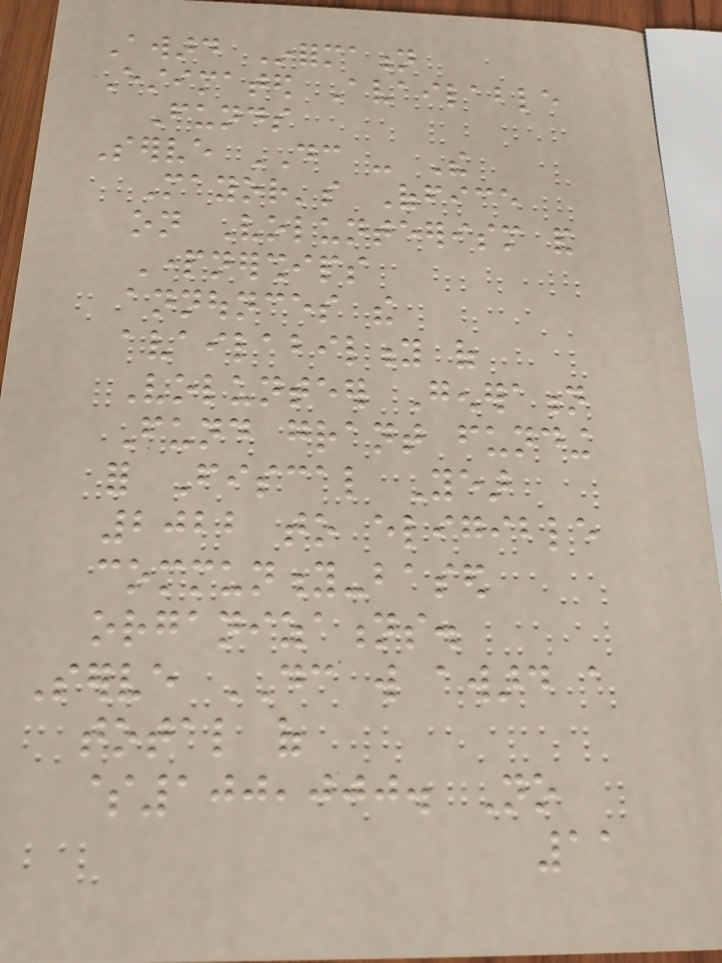Award Information
Estimated Available
Funds
Serve DC - The
Mayor's Office
on Volunteerism and
Partnerships
announces the
availability of
Volunteer Generation
Fund grant funding
for Fiscal Year
2022 to eligible
community-based
organizations.
Serve DC will award a
total of
$100,000. No
11
